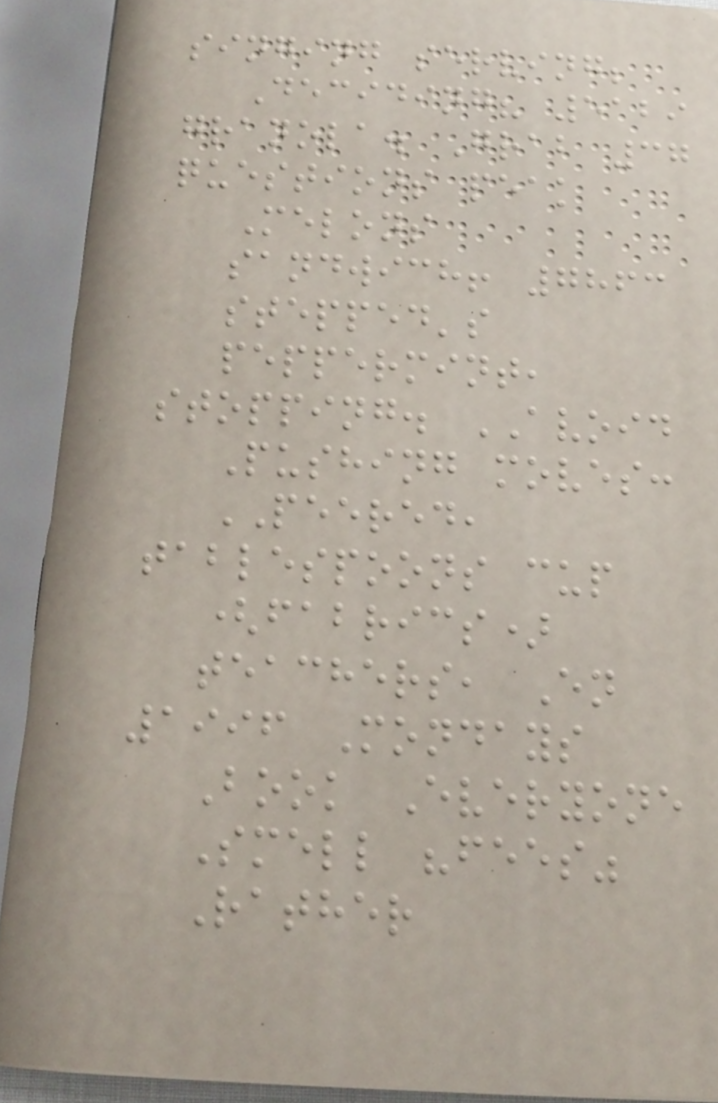singing serving;
Deciding? 5129
granola. Grab 37
questions peak
Melons
sandwich! 7863
stepped's
peppermint,
stopping. AVOID
Pushing moves:
PEERED,
tablespoons cup
(fabrics)
teachers, En
1996 Mondays
Book Everyone
Smell "fees"
Rather
